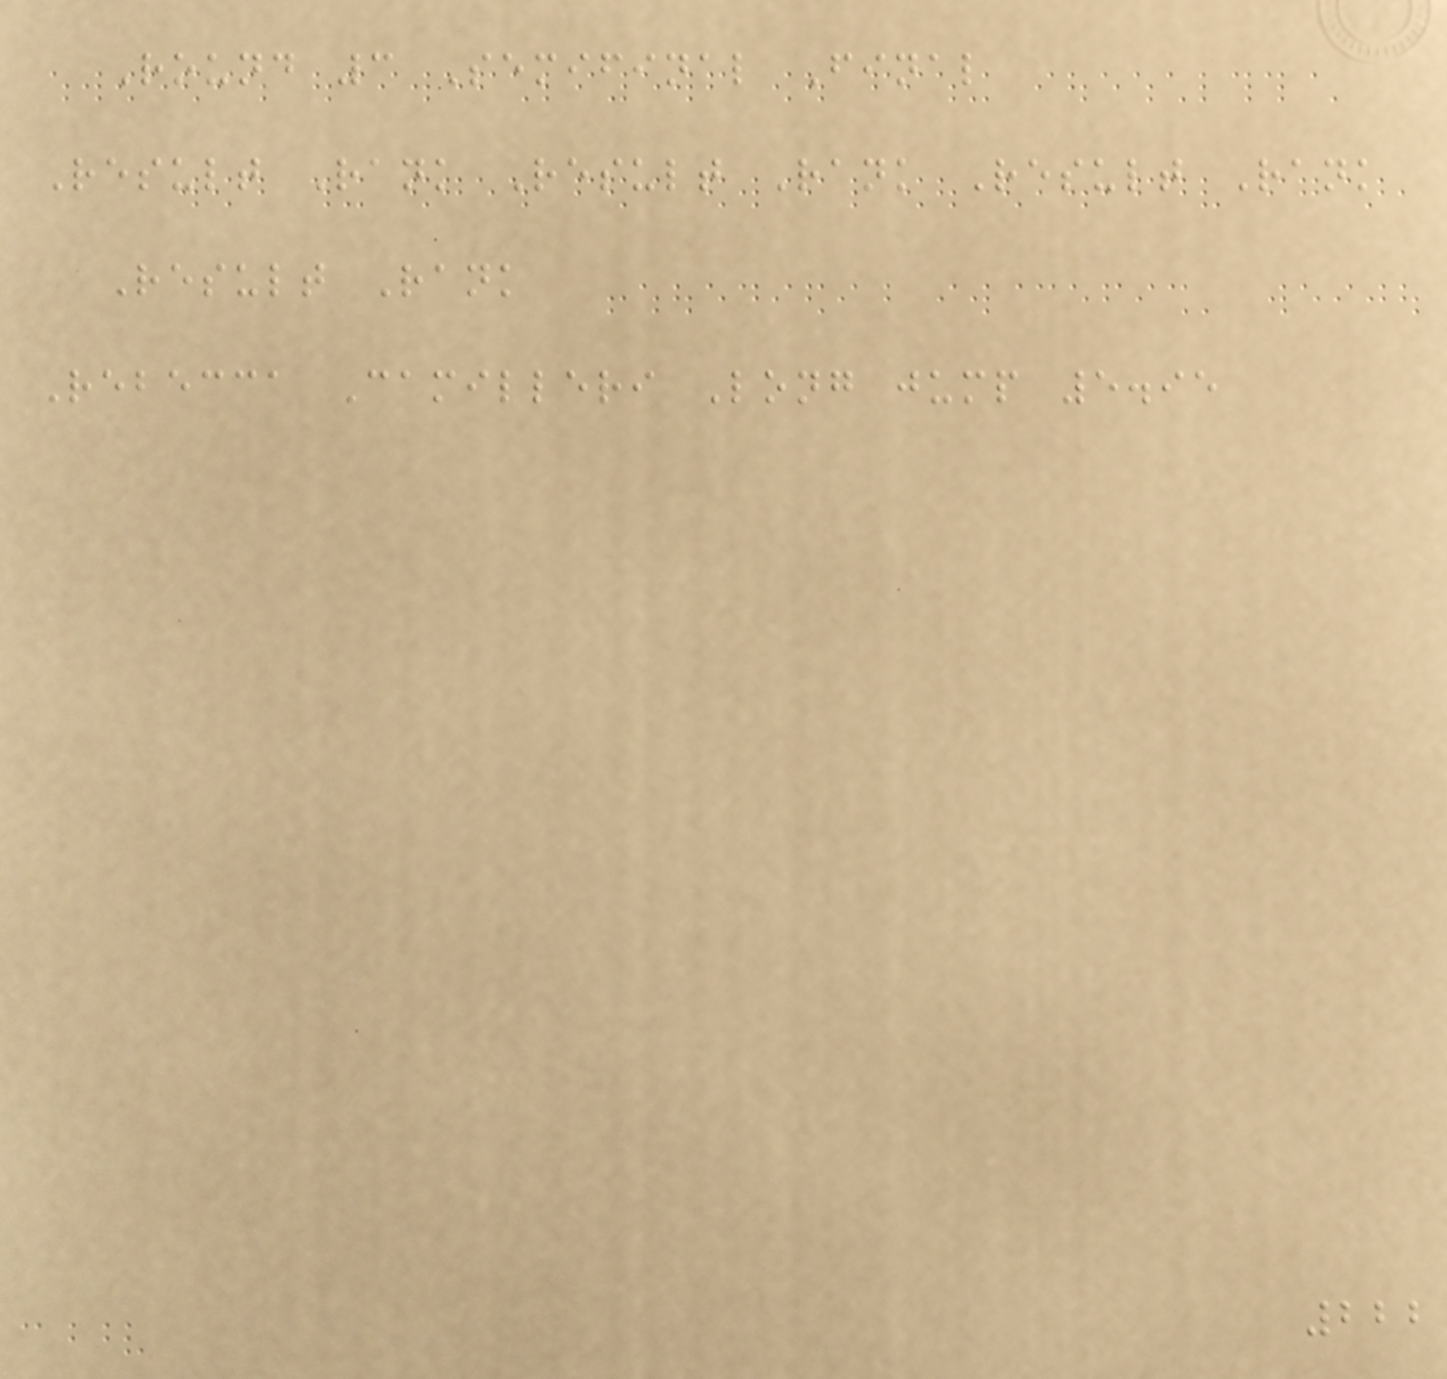Round 3 Semifinal Final
Result Rank Result Rank Result Rank
Result Rank
Rebecca Camilleri Long jump 5.95
222
